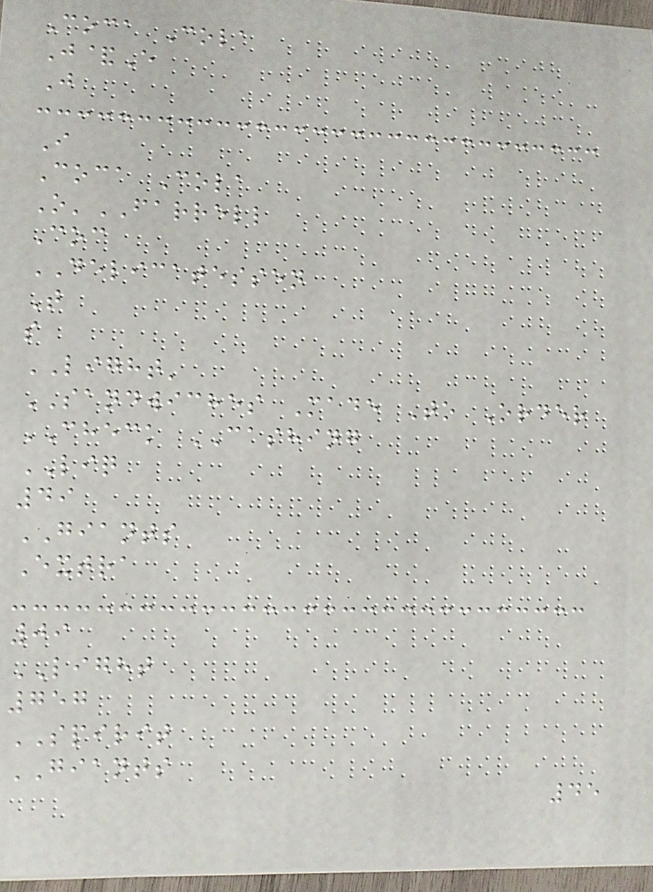Coca Cola
J&E
J
I
Coca Cola
O'FARRELL
Coc
DELICATESSEN
T
s
LIGHT'
SANDWICHES Made To Order
CHECK CASHING
LIQ
49
GIANTS
Extra
09
LIGHT
757
SPIRIT
GIANTS
45
